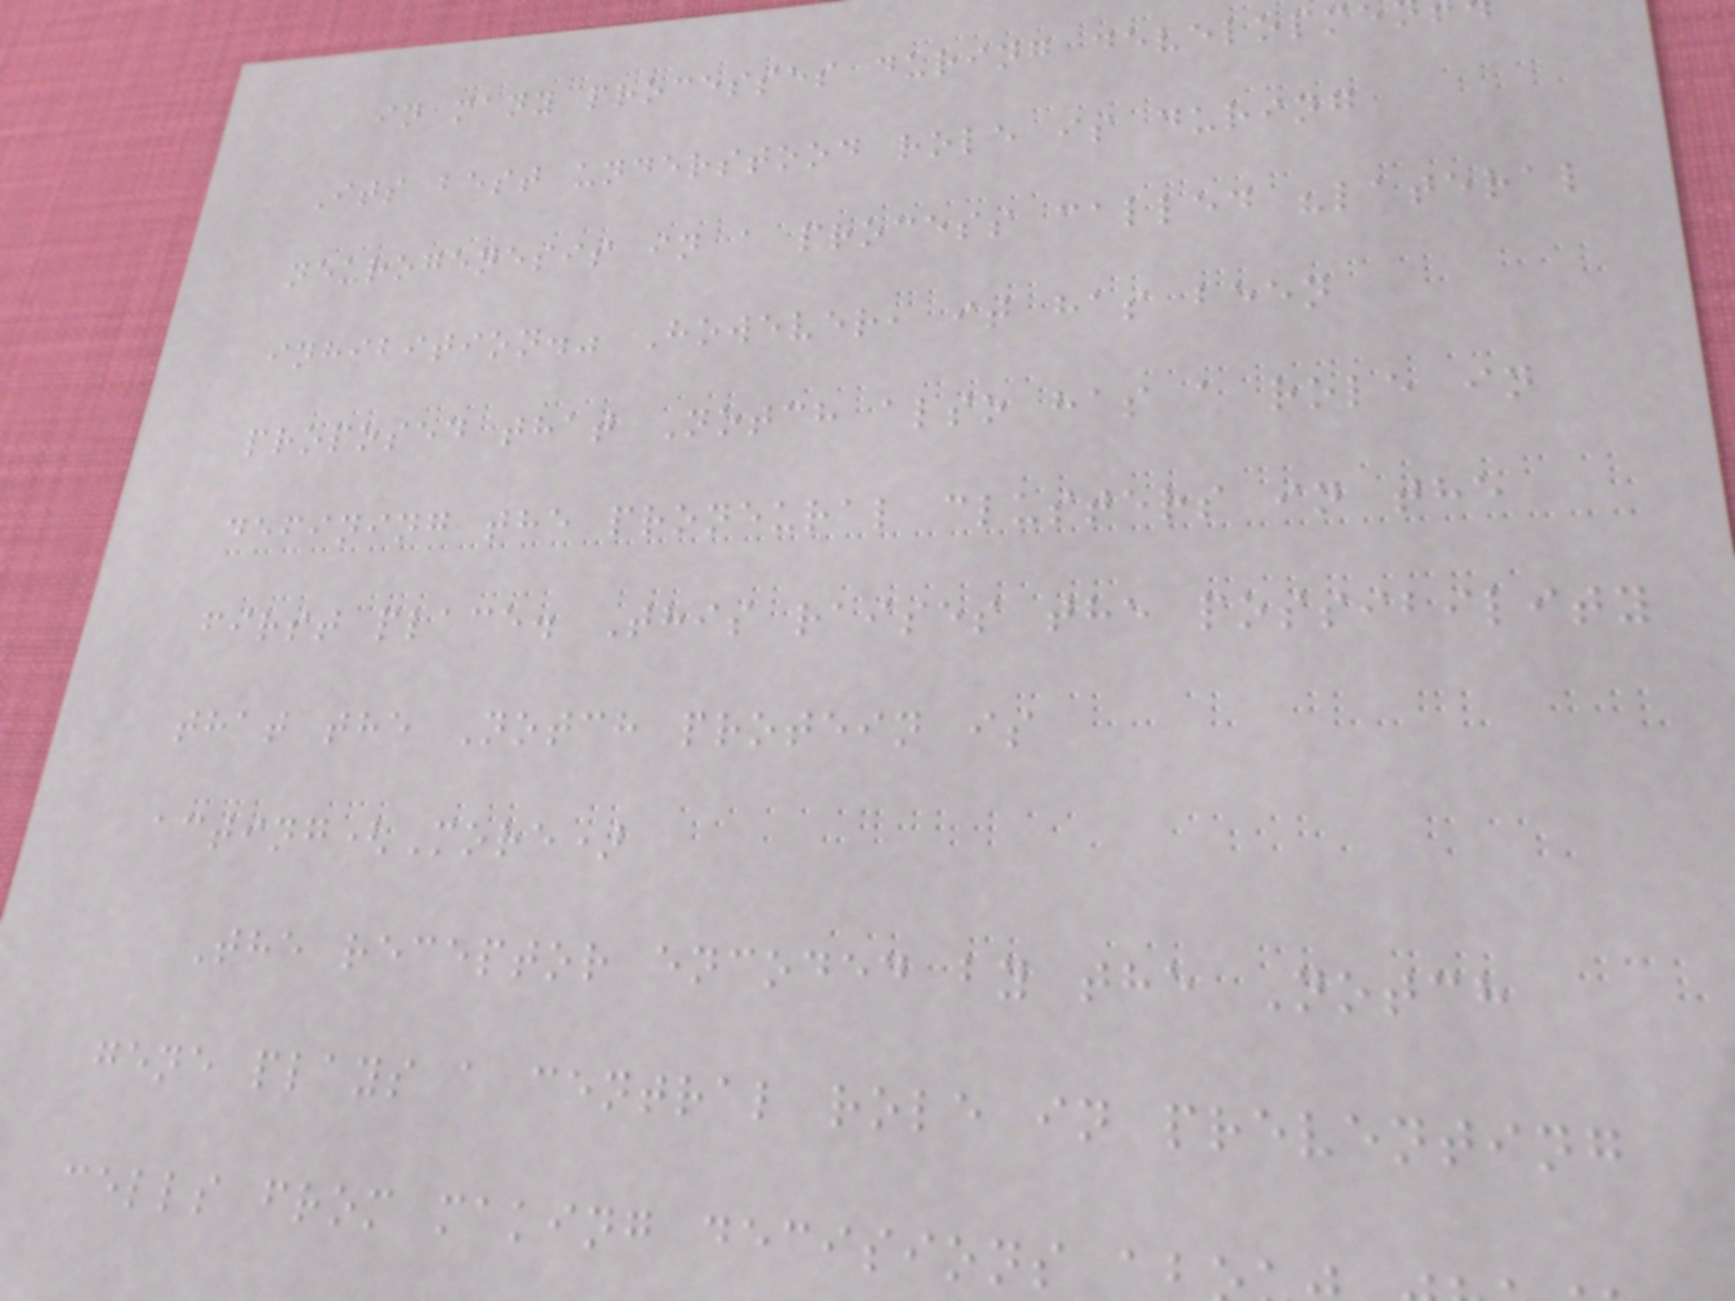in many processes during developme
Its best understood role is during
neurogenesis in a process called "lateral
inhibition." However, it has been
proposed that Notch also has a role in
defining the proneural clusters in the
first place. This raises the possibility
that the Notch protein is
acting(More)
The receptor encoded by the Notch
gene plays a central role in preventing
cells from making decisions a
